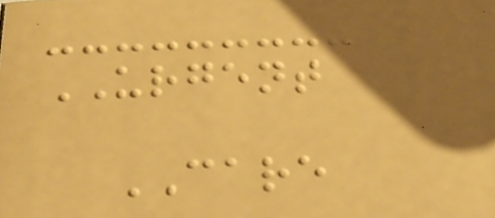URGENT
CARE
